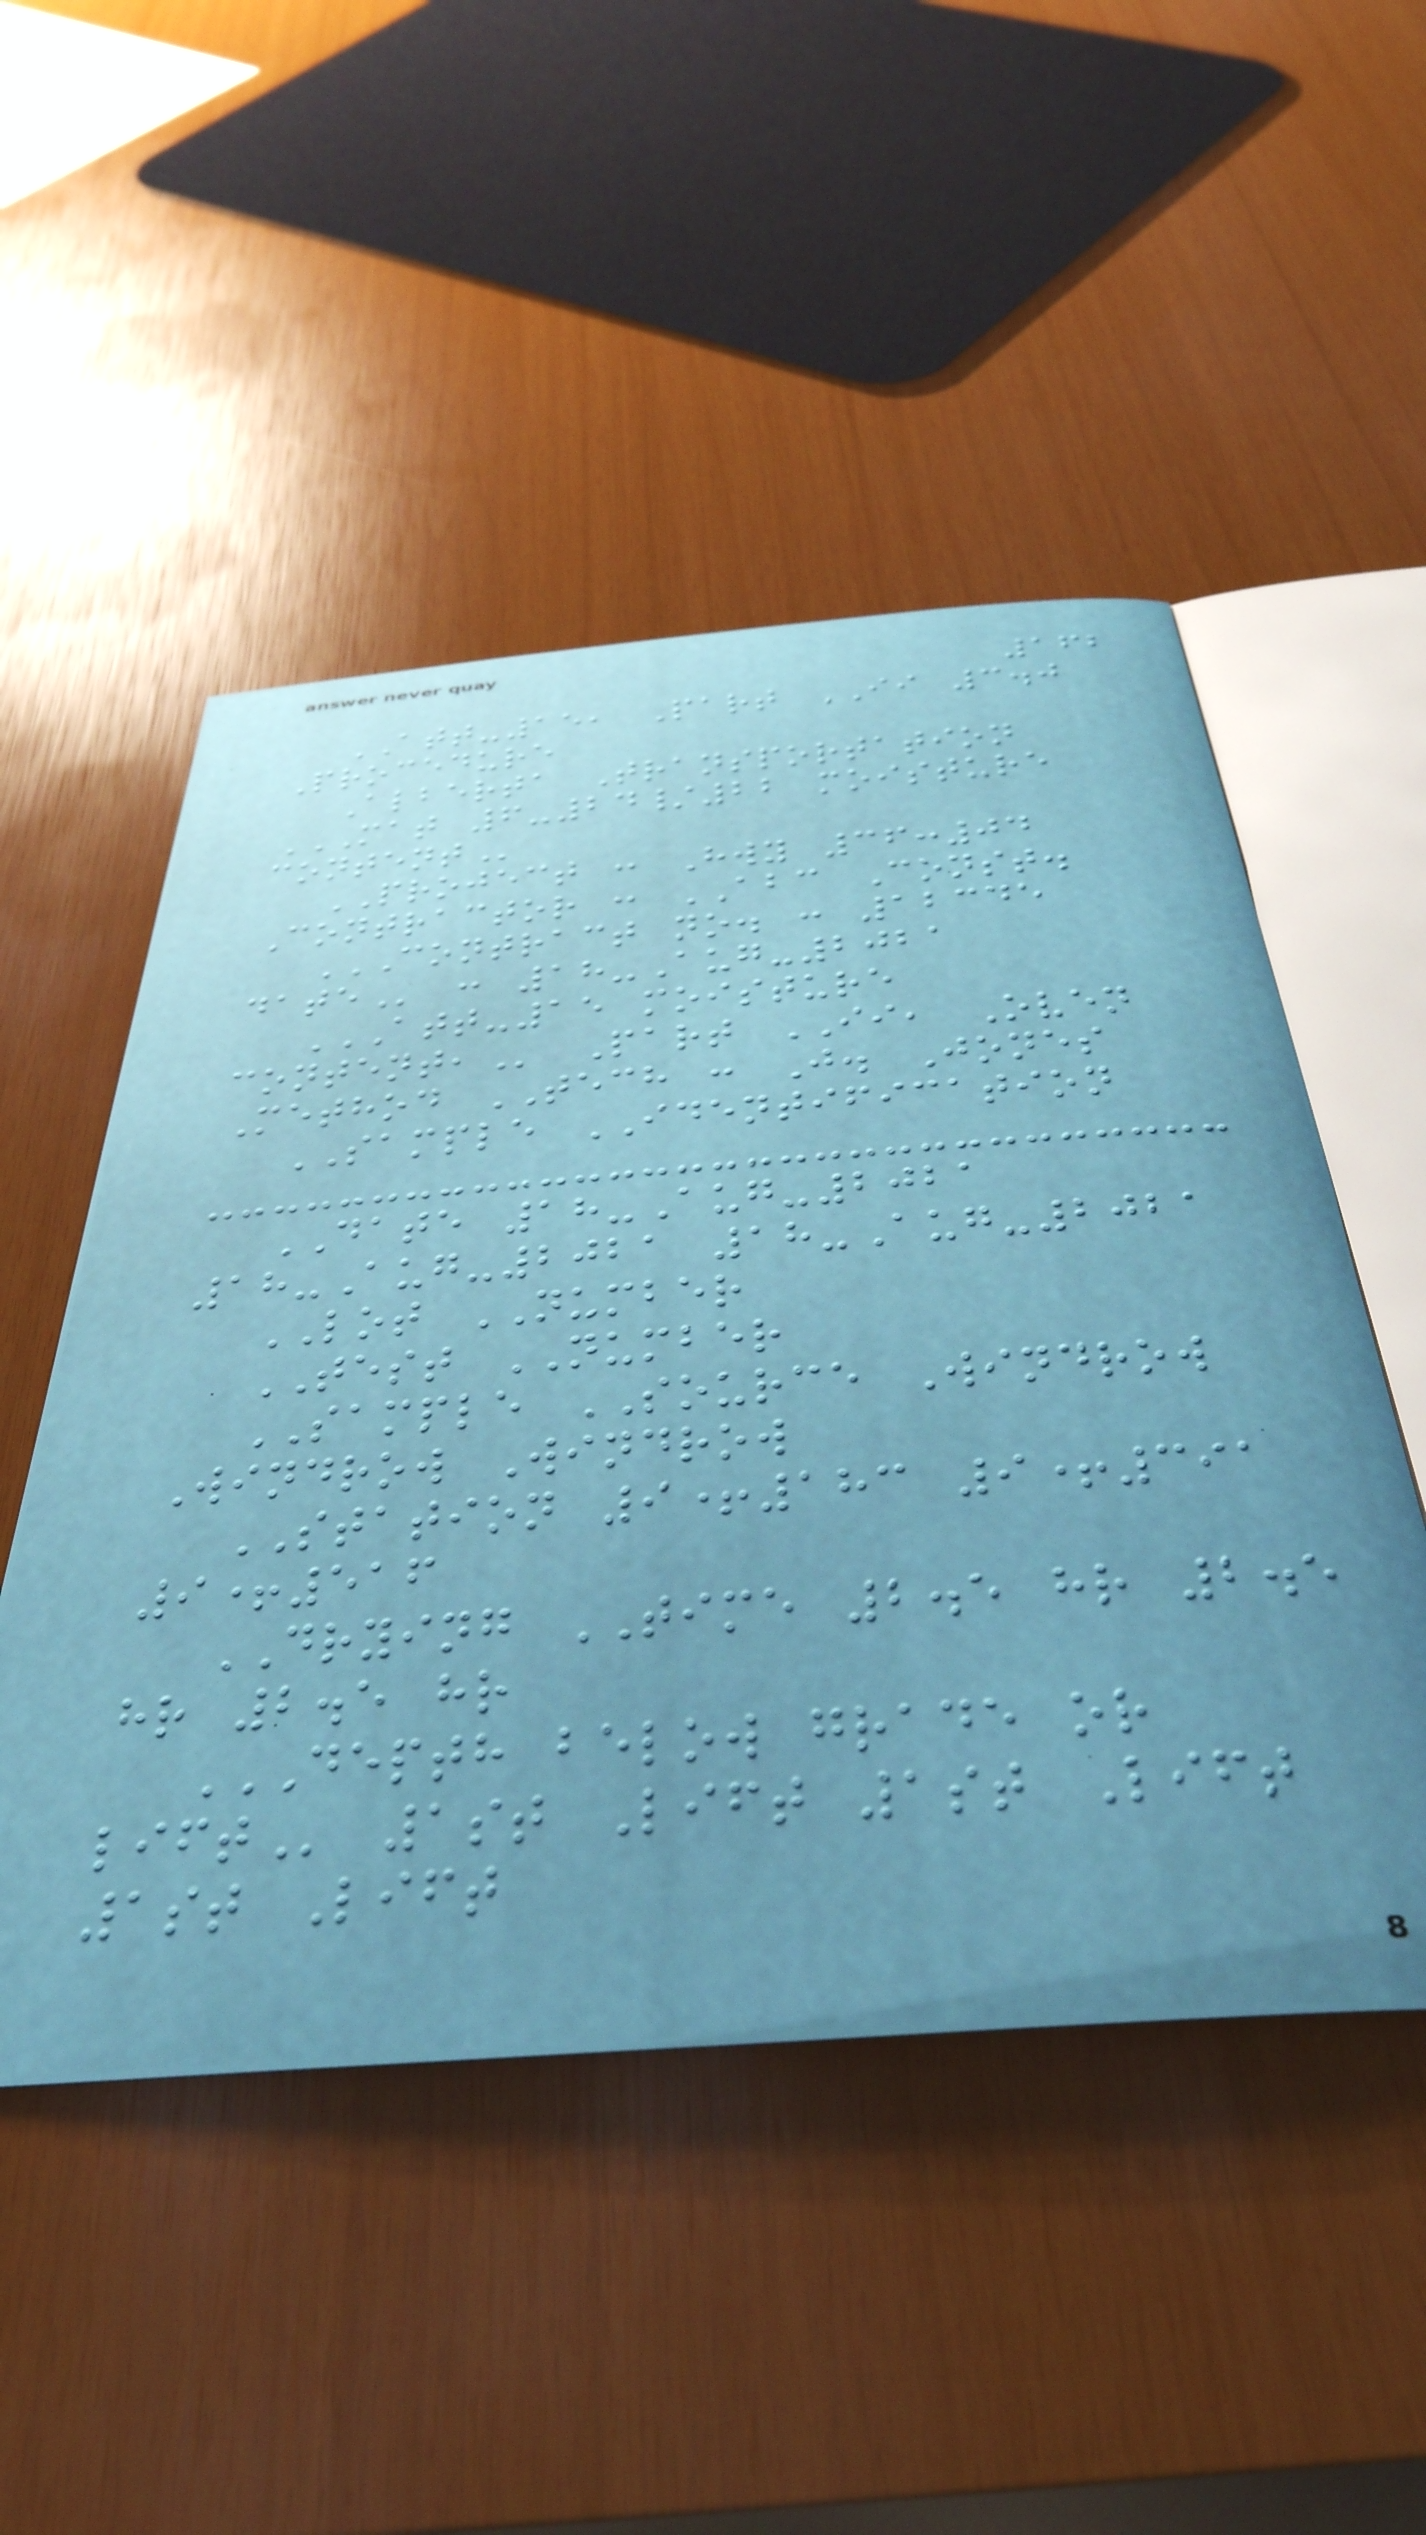162
ATT-15, Part II 3.0
Procedure
Alberta Transportation
MAT 6-24/22 MOISTURE
CONTENT
PROJECT : Hwy 36:04
Contractor : ABC Const.
CONTRACT NO. : 12345
DATE : 18-Aug-2021
ATT-15 MOISTURE
CONTENT, Part II, Oven
Method TECH : J. Jones
SAMPLE IDENTIFICATION
DATE 18-Aug-2021
18-Aug-2021 18-Aug-2021
LOT NUMBER
TEST NUMBER
SAMPLE SOURCE Windrow
Windrow Windrow
STATION 9+183 9+391
9+516
DRYING TIME 2.5 hr 2.5
hr 2.5 hr
DEPTH BELOW GRADE OR
LIFT 1st Lift 1st Lift
1st Lift
